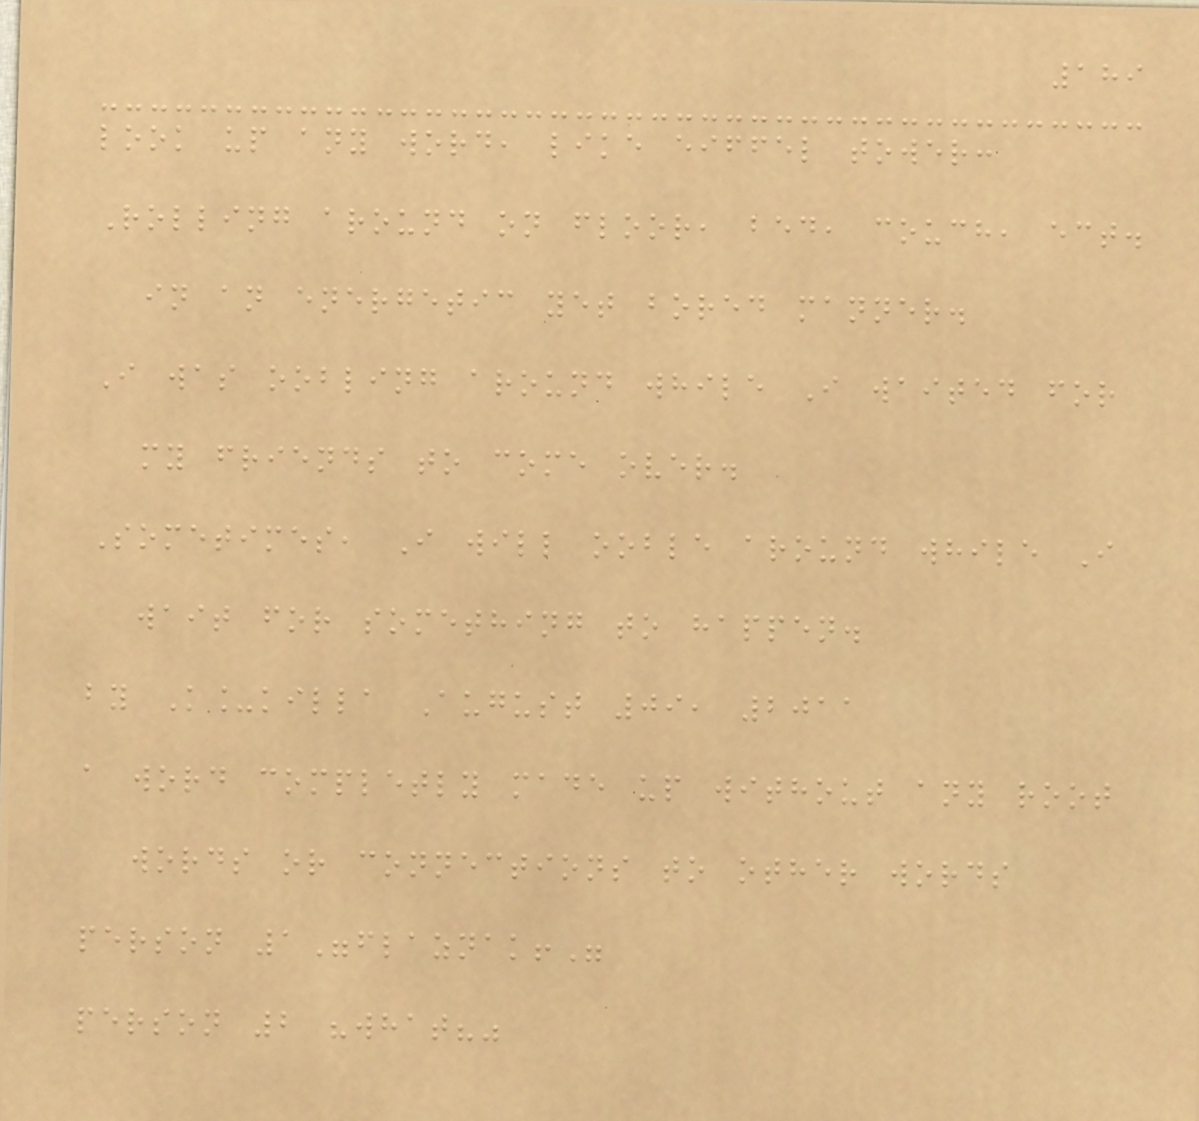189
look up any word, like eiffel tower:
Rolling around on floor, bed, couch, ect.
in an energetic yet bored manner.
I was oobling around while I waited for
my friends to come over.
Sometimes, I will ooble around while I
wait for something to happen.
by K_killa August 09, 2011
a word completly made up without any root
words or connections to other words
person 1"flaznak!"
person 2 "what?"
